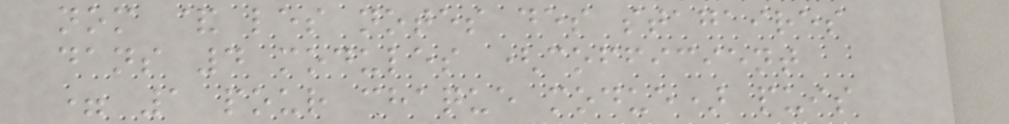nom & les notes des stagaires
dans 4 modules (cofficient
= 1 pour chaque modue) puis
